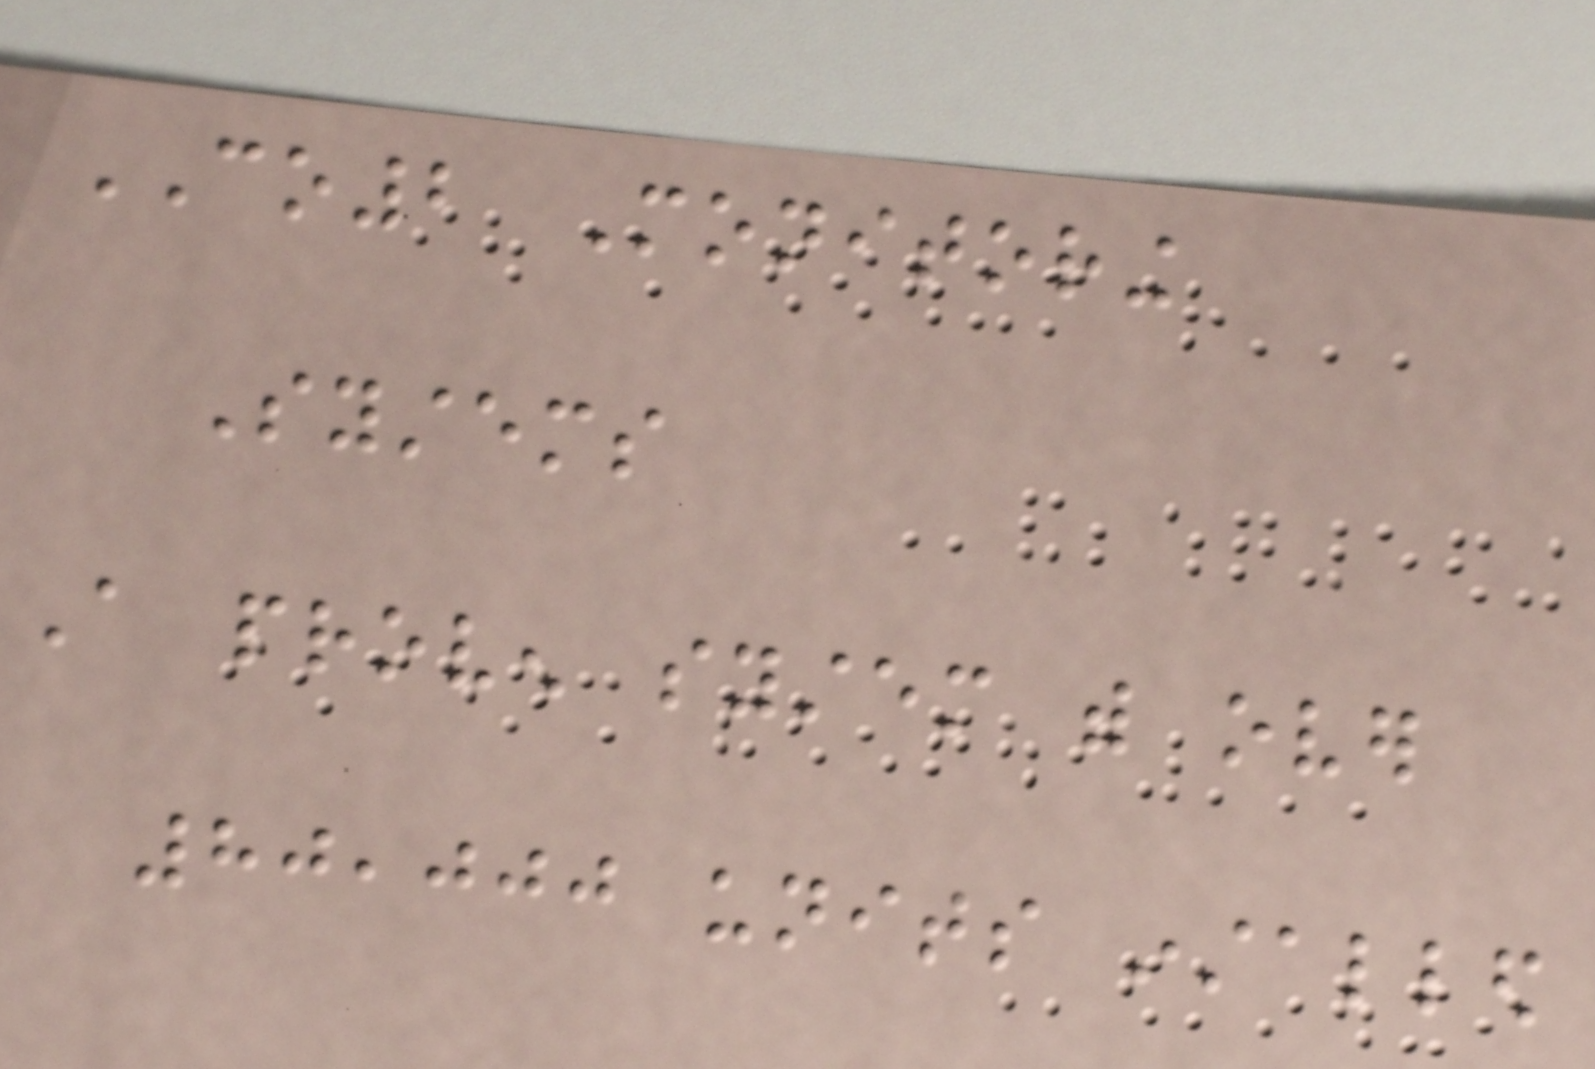CO2 Monitoring
Systems
A proven system with over
80,000 units installed
